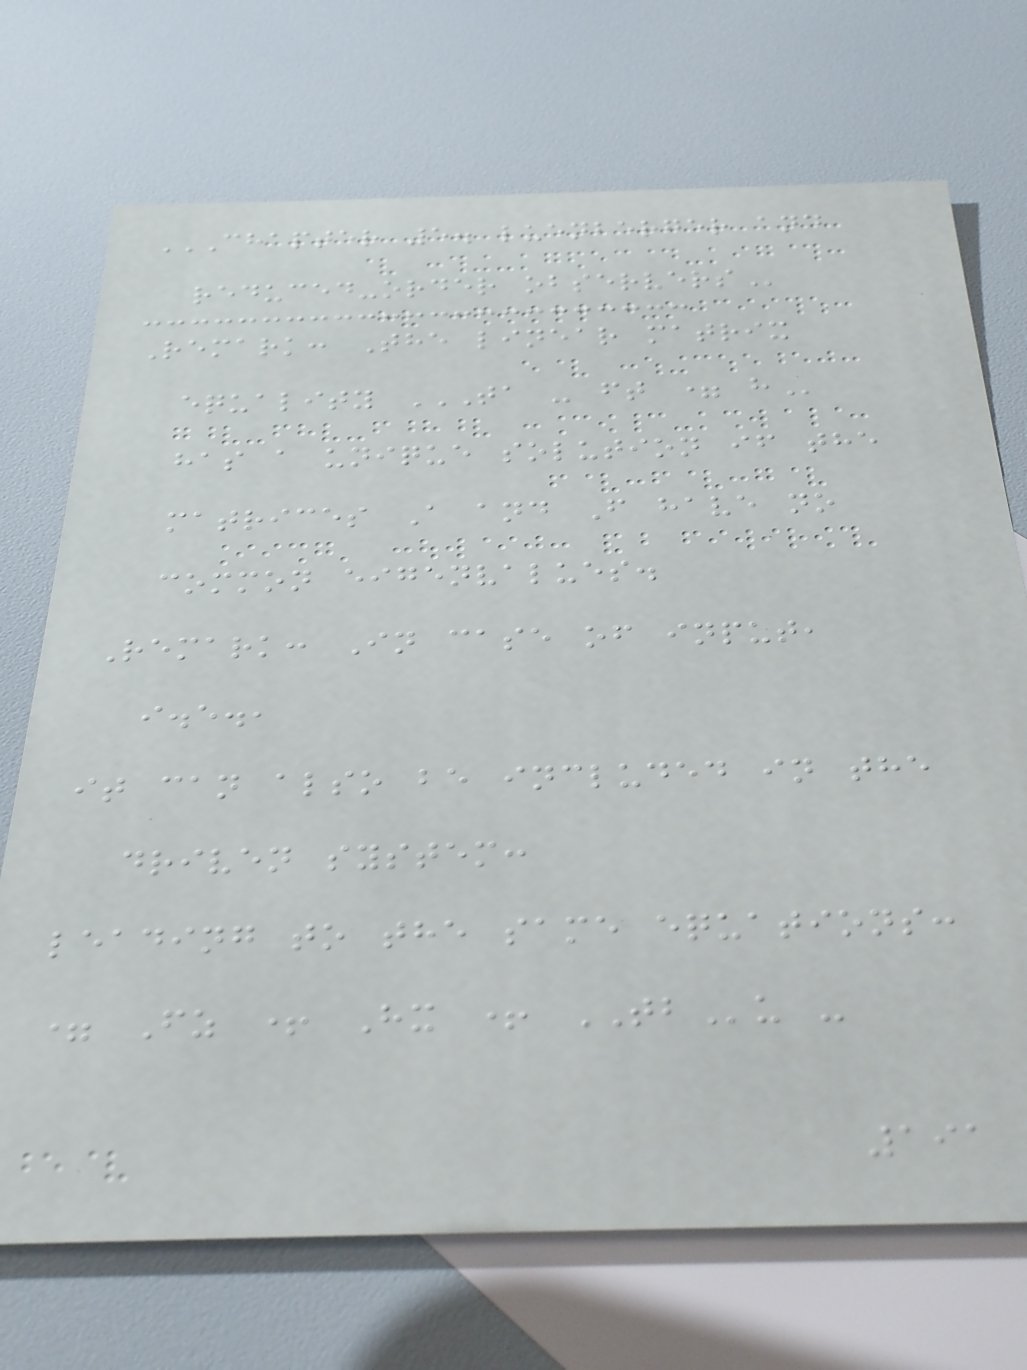CHAPTER 5. LUENBERGER AND
REDUCED-ORDER OBSERVERS
Remark: The linear matrix
equality TA - FT = H
has a unique solution if the
matrices A and F have no
common eigenvalues.
Remark: In case of input,
i.e.,
it can also be included in the
driven system:
leading to the same equations:
= Fz + Hx + TBu -
191
